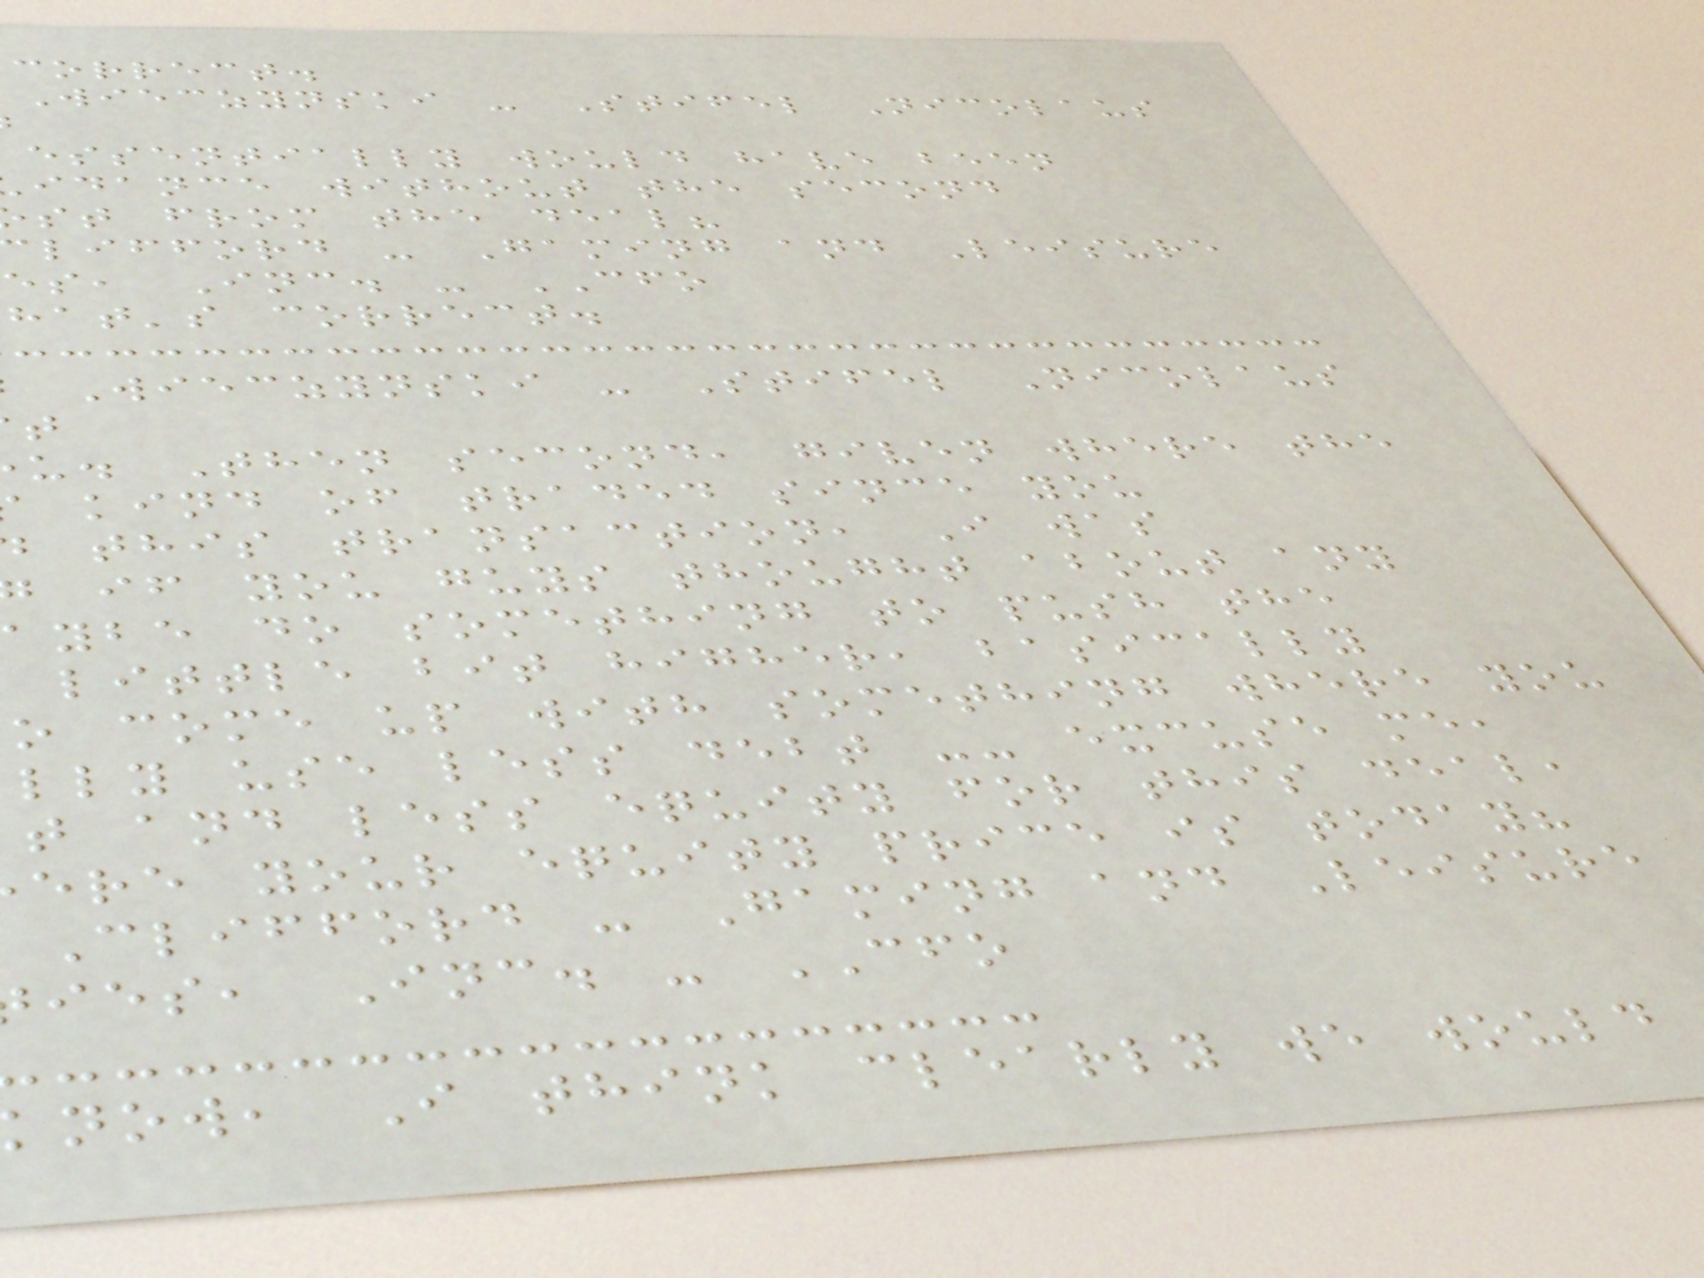correct.
Wieczynski - Stifel Nicolaus
essentially would have been
idance without the second
st from the deal?
lifford - Gaming and Leisure
es, Inc. - CFO
hat's correct.
Wieczynski - Stifel Nicolaus
u. Then second, given where the
kind of traded since you
this transaction, I was
if you guys thought about any
aybe do something to push the
little bit higher, basically
o come up with something where you
lly use less debt -- excuse me,
t and less equity for this deal,
ere your equity price is today?
Clifford - Gaming and Leisure
ies, Inc. - CFO
now, I think clearly we would
